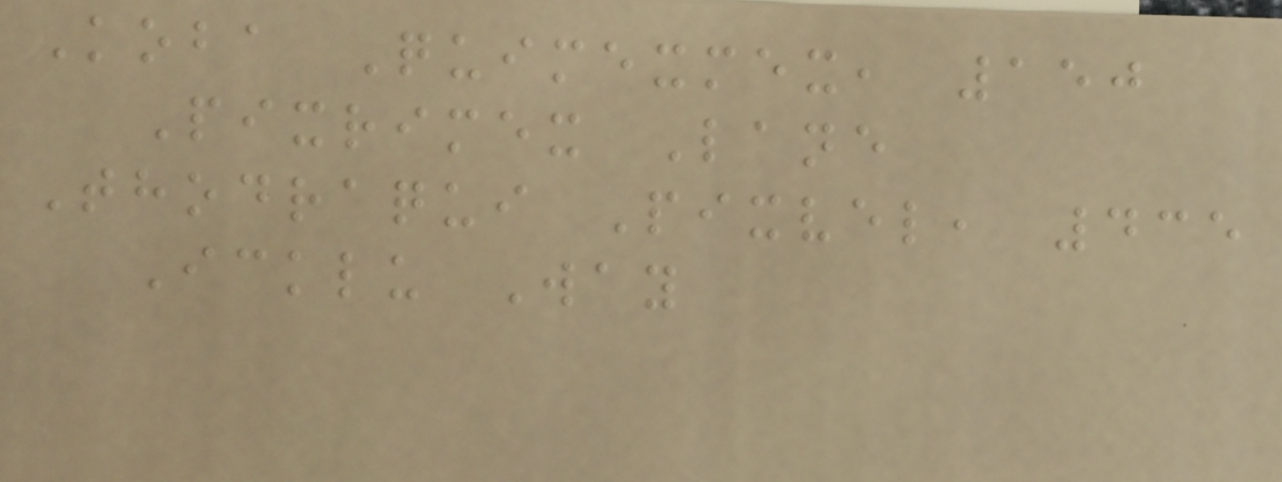Koba Quimexmex, 150
Pixrimex Lane
Thodraqui Pixvel, 435
Icklu Way
